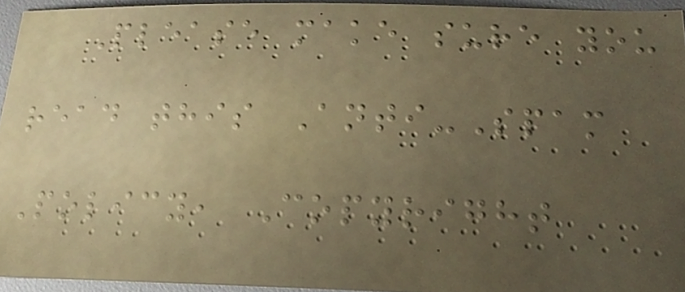Please make sure you
read this Anti-Spam
Policy, Copyright
